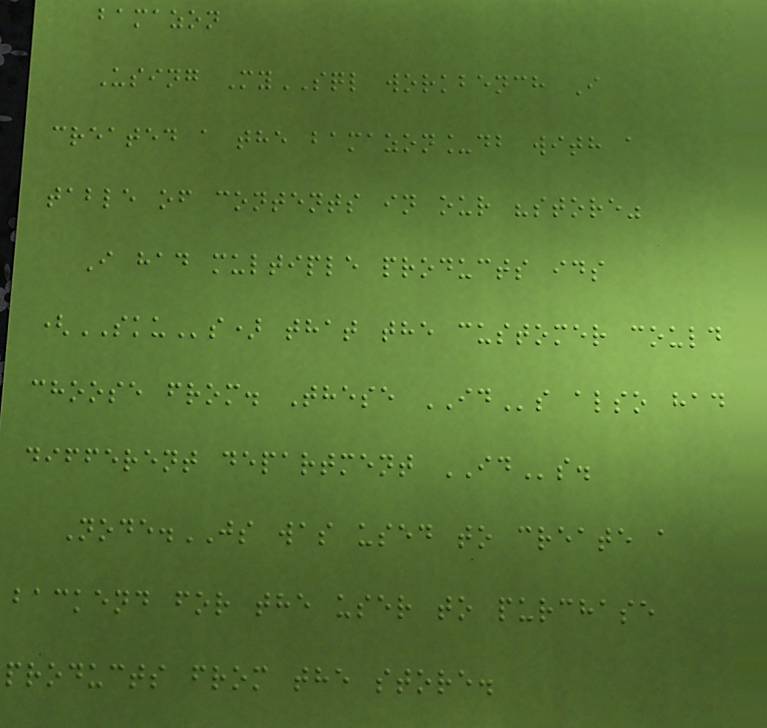bamazon
Using MySQL workbench I
created a the bamazon_db with a
table of contents in our "store"
I had multiple products ids
(SKUs) that the customer could
choose from. These IDs also had
different department IDs.
Node.JS was used to create a
backend for the user to purchase
products from the store.
